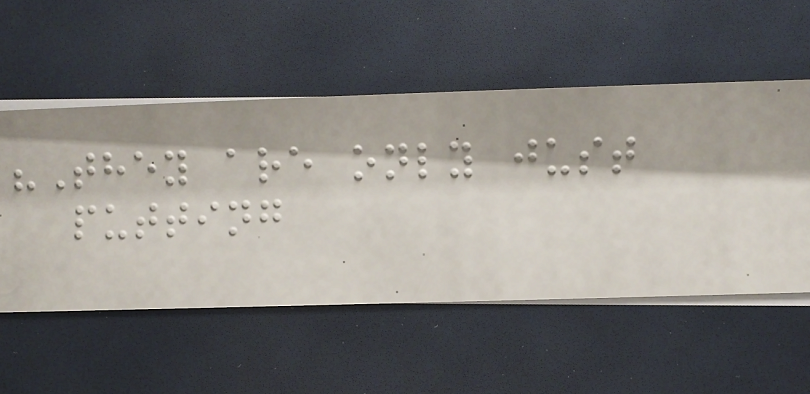"They are only just
putting
